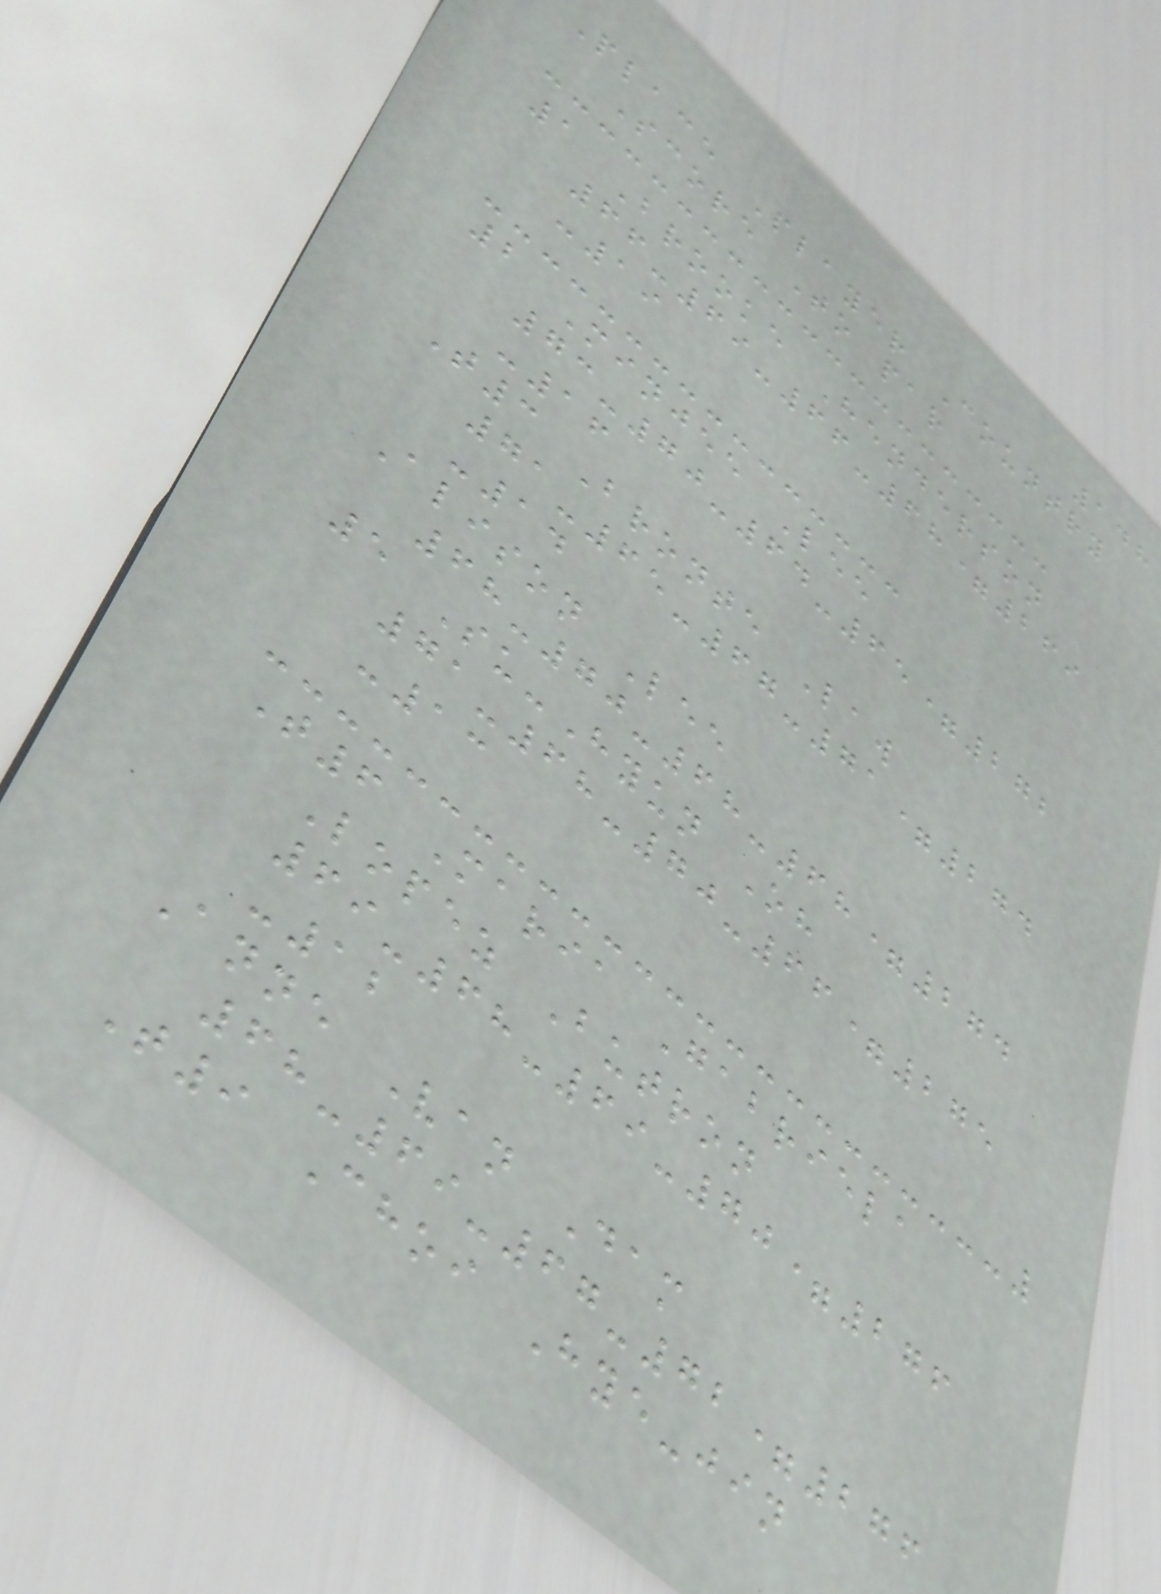148
Place Player Country
Score To par
1 Brooke Henderson
66-69-66-68=269
-19
2 Minjee Lee
73-70-64-65=272
-16
T3 Bronte Law
71-65-67-71=274
-14
Alison Lee
68-70-68-68=274
5 Su-Hyun Oh
71-68-70-66=275
-13
T6 Maria Gabriela
Lopez Butron
69-68-69-70=276
-12
Anne Van Dam
68-69-67-72=276
T9 Choi Hye-jin
